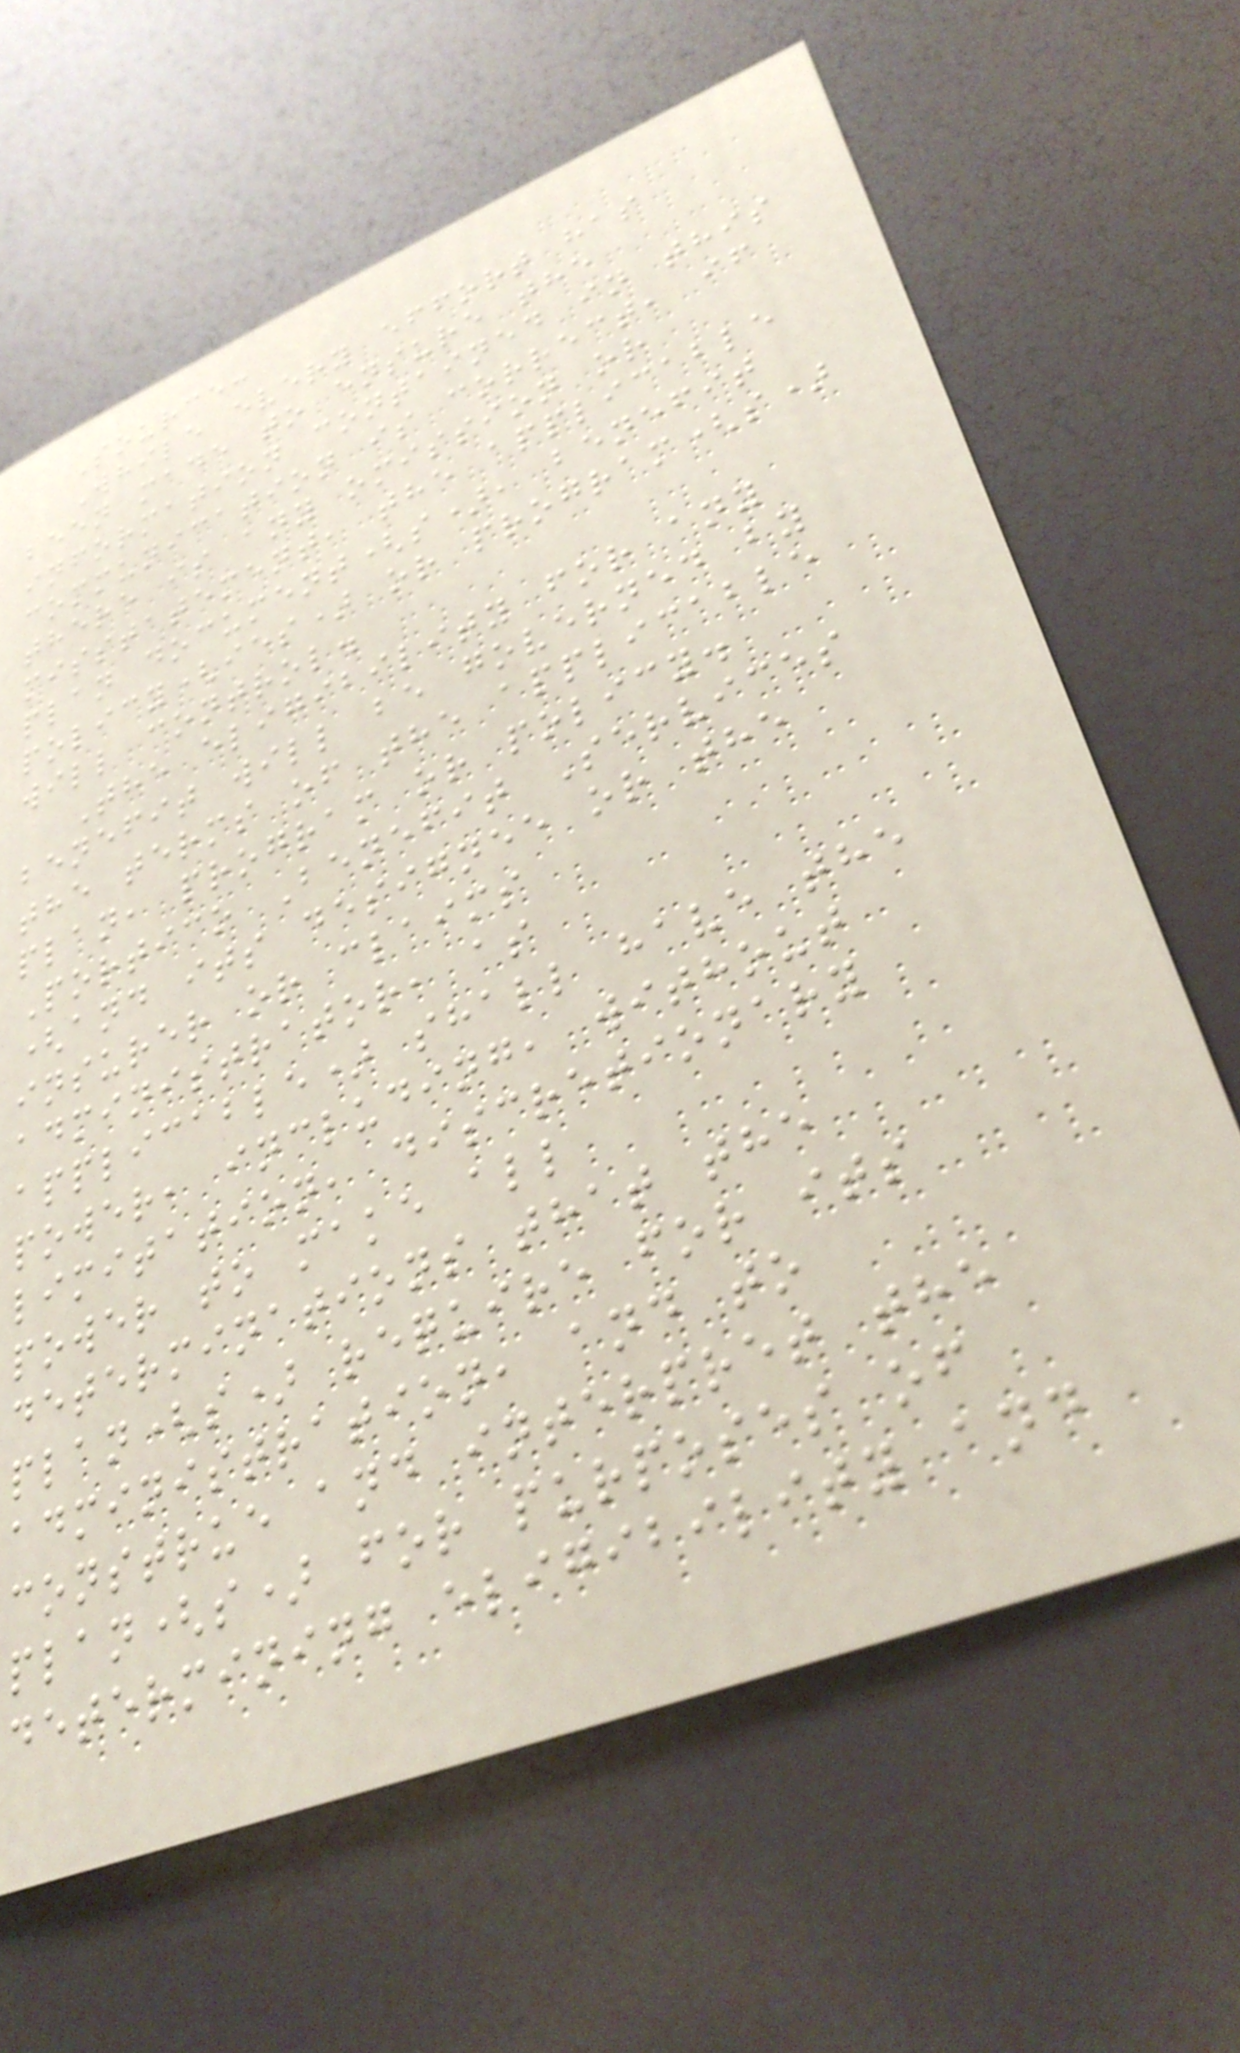Source:
While every effort has
been made to ensure the
information contained in this
communication is correct, if
there is any omission or
misstatement, the applicable
plan document(s), benefit
policy(ies) or program(s)
will control.
The eligibility for any
benefit will be governed by
the terms of the applicable
plan, program or policy.
Portico Benefit Services
(and its designee or the
insurer or claims
administrator, as
applicable) shall have the
power, including, without
limitation, discretionary
power to make all
determinations that the
plan(s) require for its
administration, and to
construe and interpret the
plan(s) for purposes of
determining eligibility and
